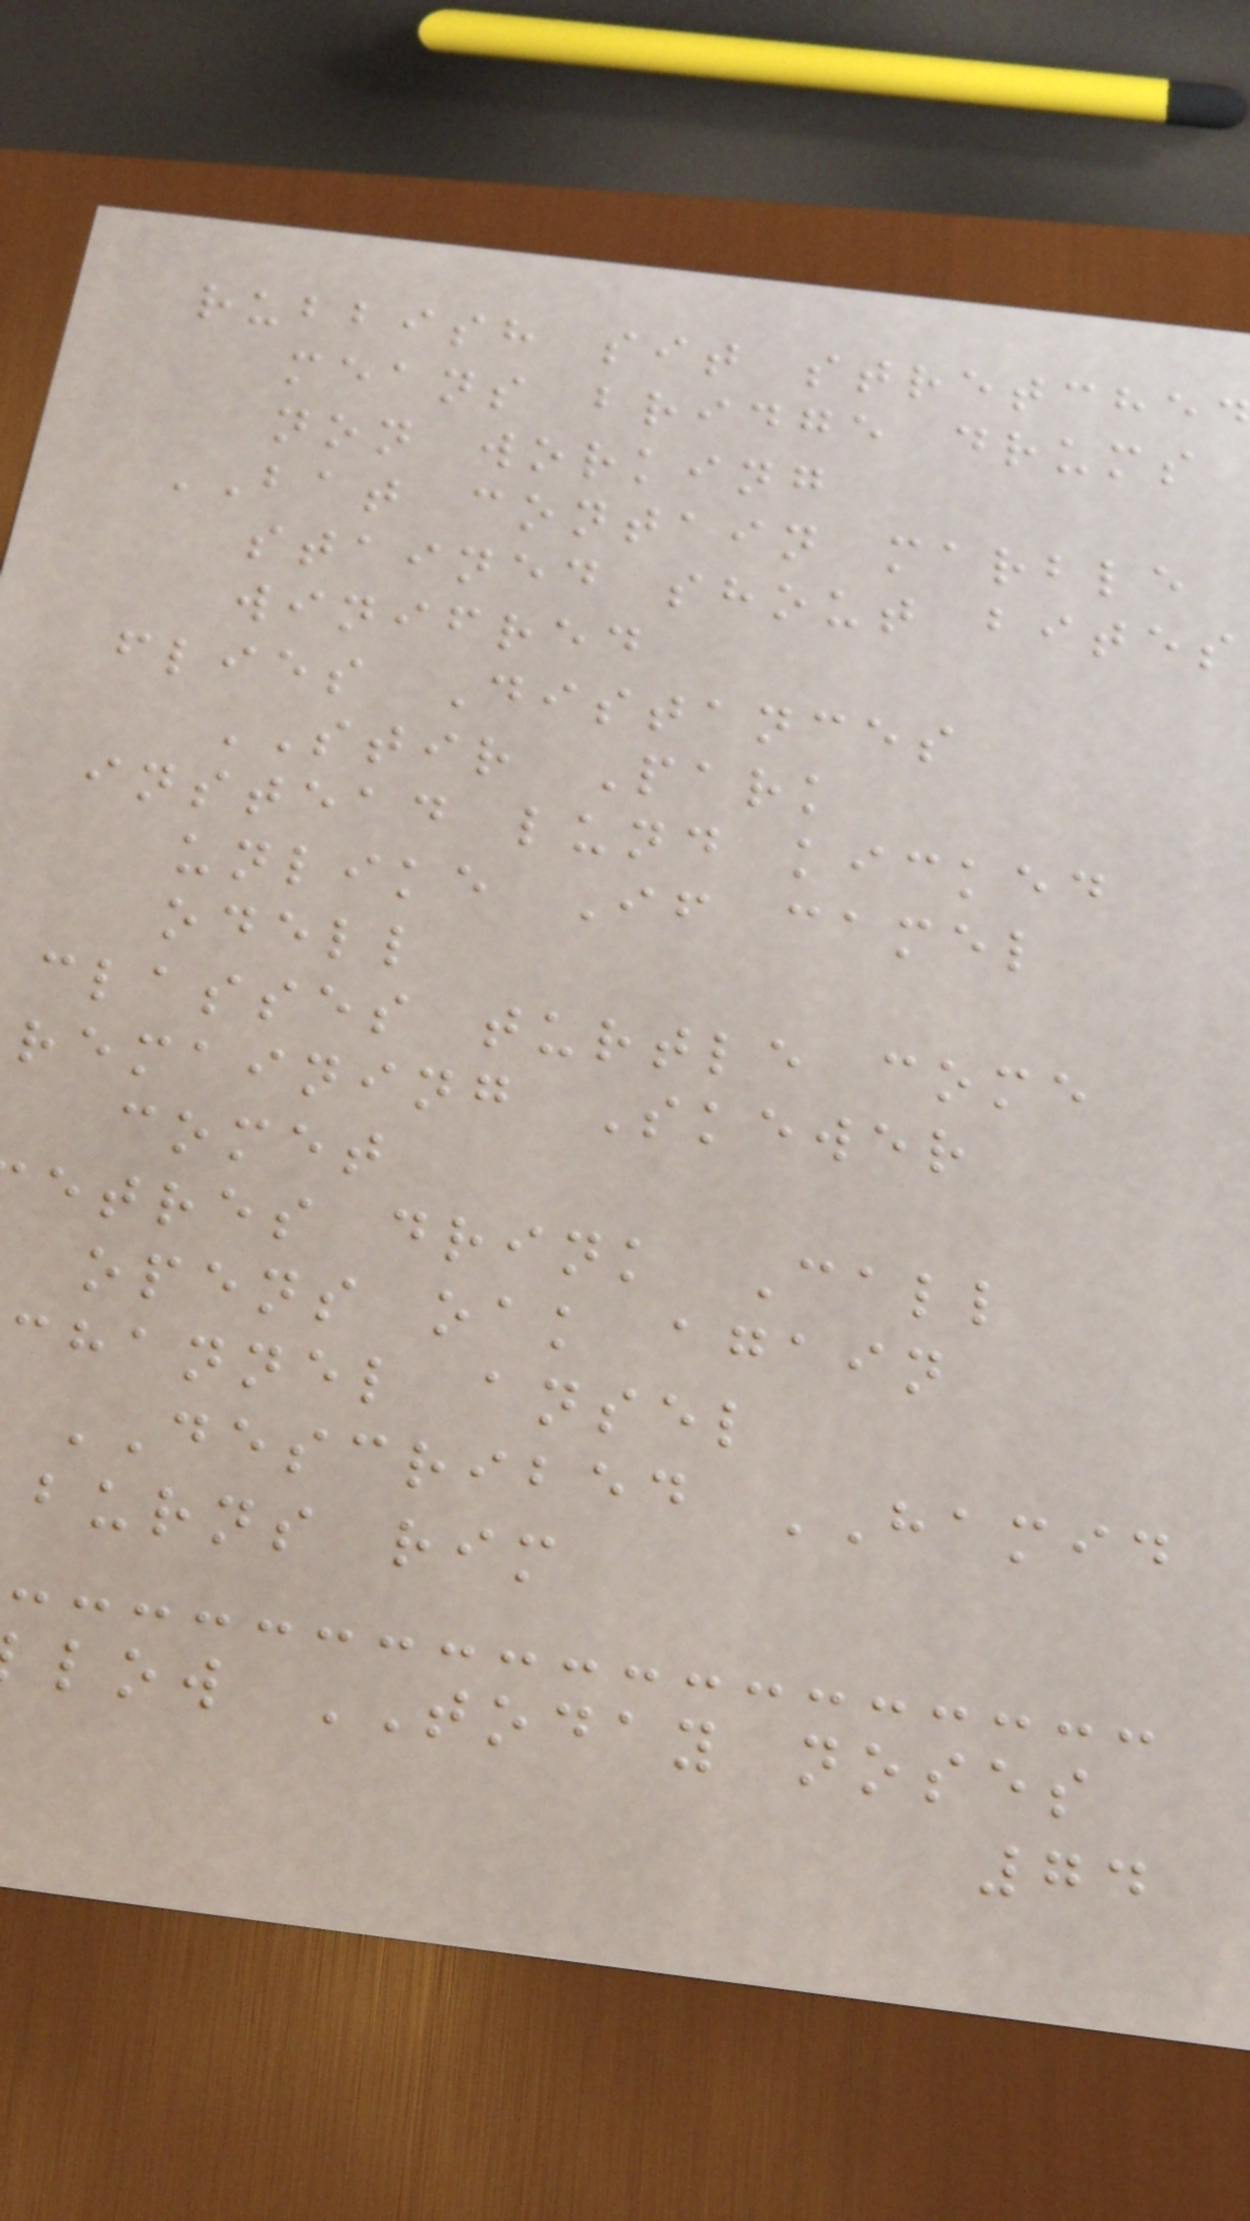rubbish sit stretched
means bridge drums
non working
BAT contain marble
stained shout bites
winifred
flies Distances
STIR Park
instead lund kicked
unlike If camel
odell
classes turtle come
remaining Skewer
comet
etres drink Call
opens oak again
channel ansel
DESCRIBED HAMID
burns rim
low TODAY noses
74
